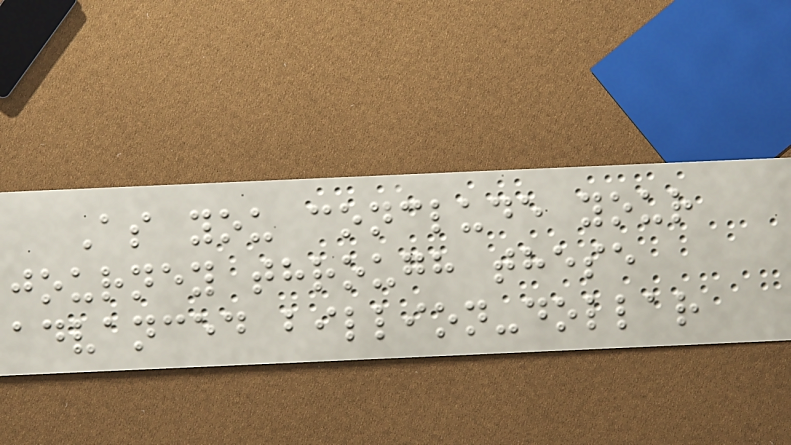As you conclude your
journey through these
advanced billion-dollar
